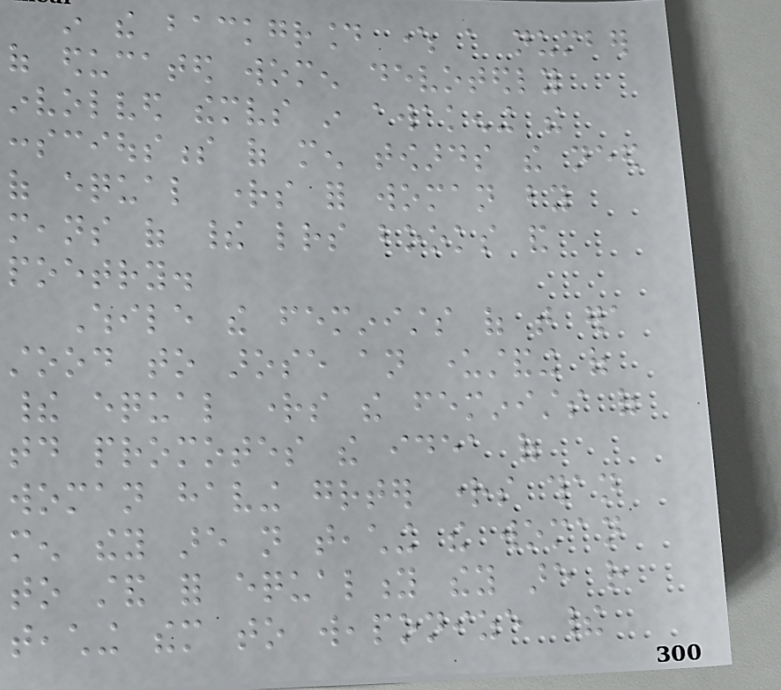in the background where a number
of educated women devotedly
involved themselves in awakening the
consciousness of men towards the need
of equal rights for woman by
means of their letters books and
poetry.
While the feminists of that era
stood to arose an understanding of
their equal rights the feminists of
today promotes the idea of
woman having greater rights than
men they are not teaching the woman
to stand for equality they are rather
teaching them to weaponize their
